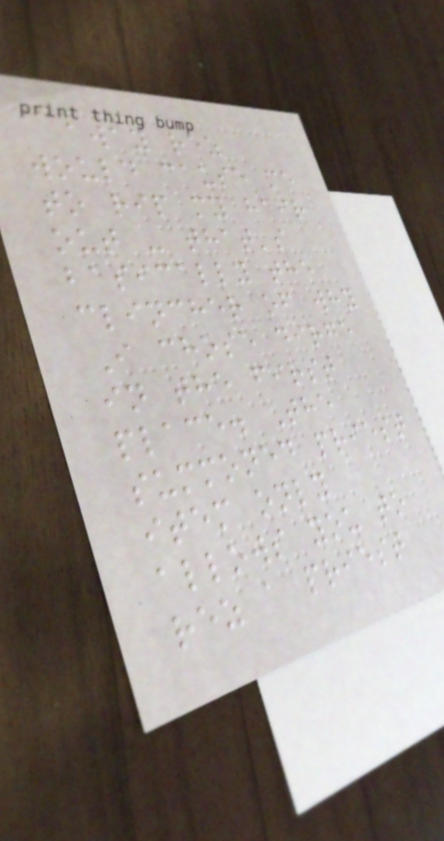away rez
would cause me
to rip my hair
out - that's
basically the
clincher of why
I chose dirge
in the first
place. The
summoned priest
item only
allows you to
rez a priest
